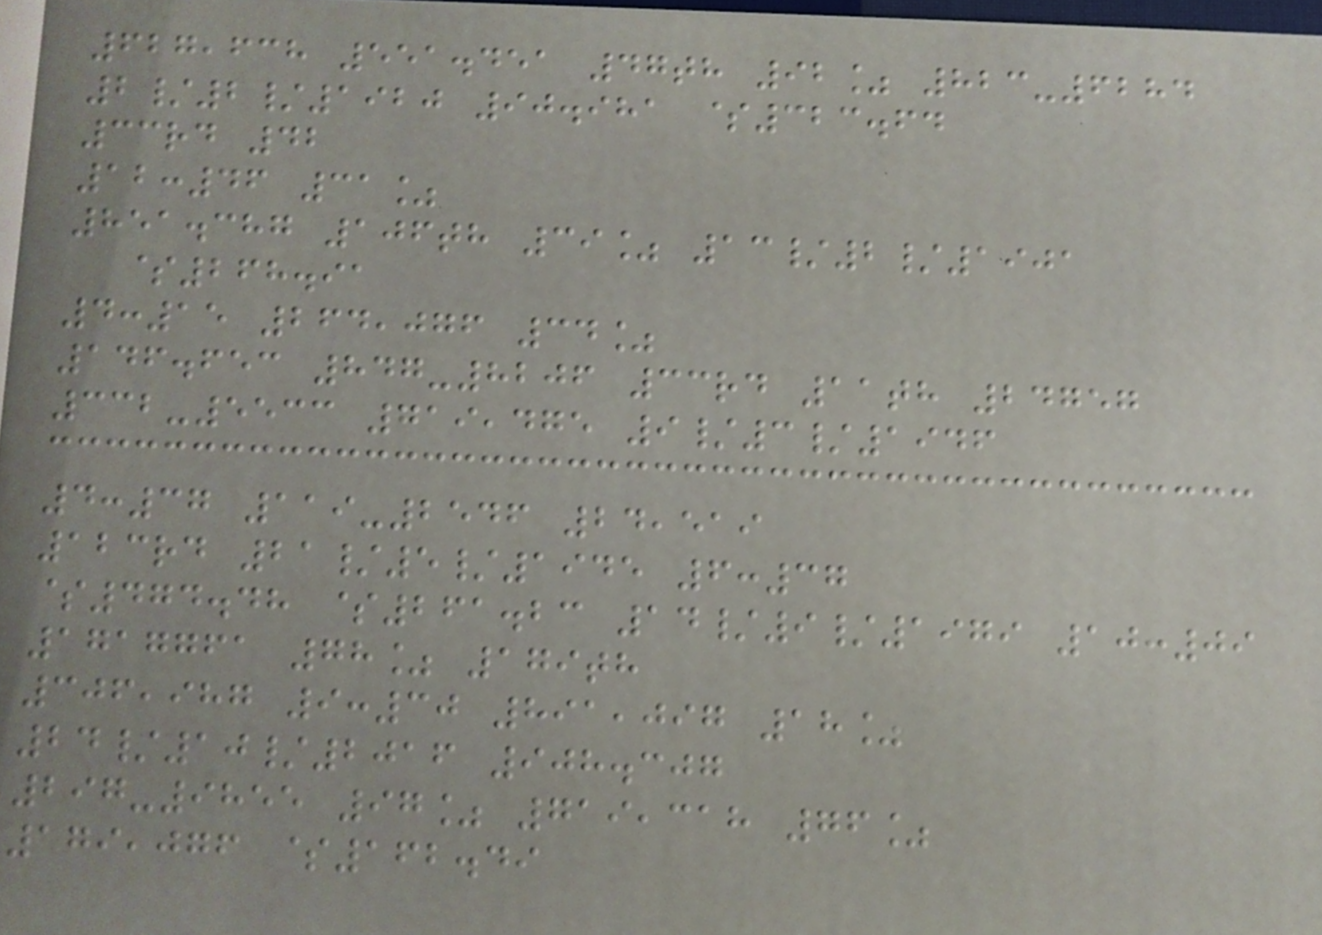627,638 551.451 47th 92% 823-6284
2/2/1920 90.981 $323.64
33rd 42
12:46 31%
851.387 106th 39% 13/2/1901
$268.91
4:15 264,076 34%
146.653 847-8206 33rd 11th 24757
332-5533 719,475 9/3/1946
4:37 119-2546 24,519
123rd 21/5/1945 6:37
$474.48 $261.23 14/9/1979 10:09
1717761 78% 179th
306,987 9:30 891,097 18%
24/10/2016 908.307
297-9855 97% 719,318 76%
179,076 $162.49
